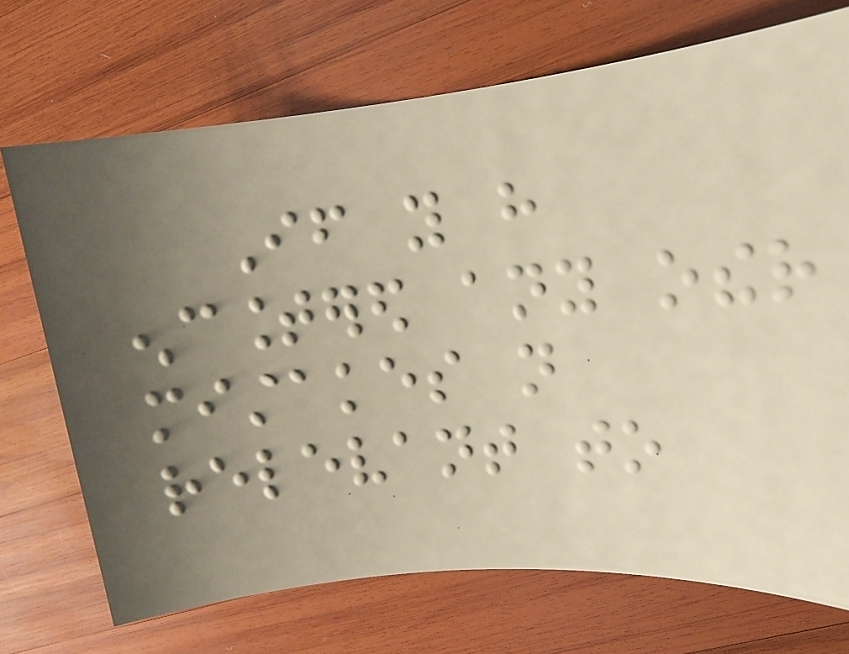If you have
encountered any other
mistakes not
relevant to
